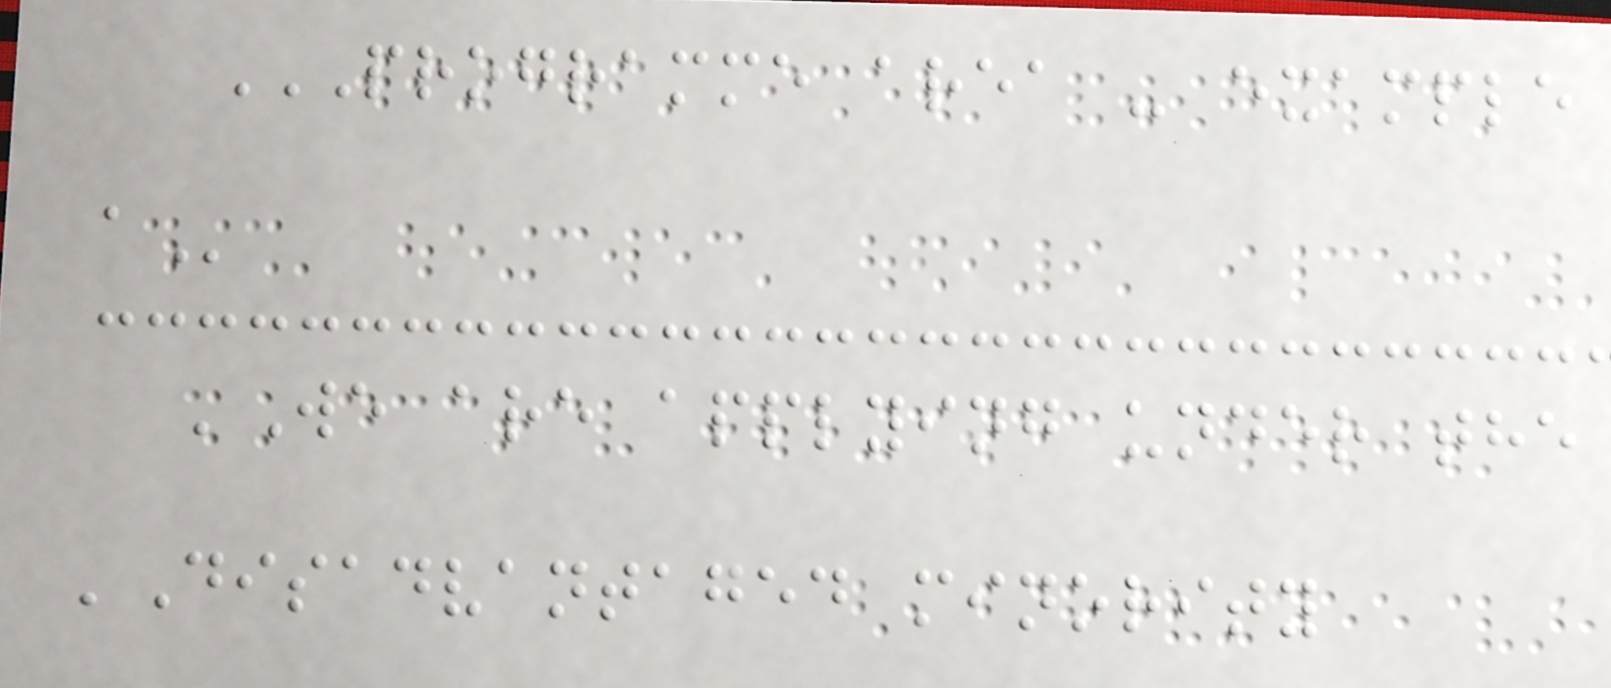PROGRAMME AREA - EXAMPLE
A
'We are applying under the
'Disadvantaged minority
